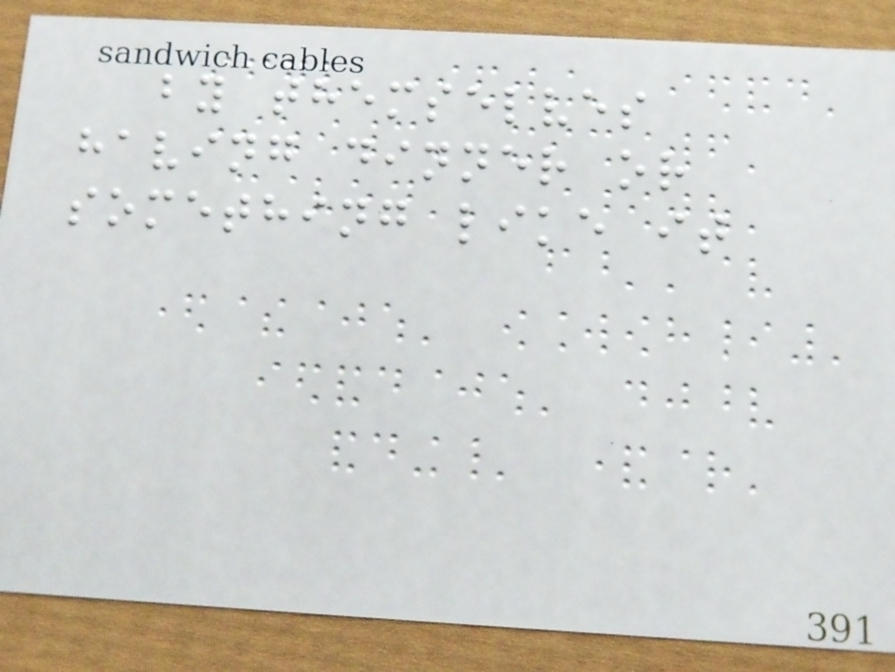by themselves
having dinner or
something like it
